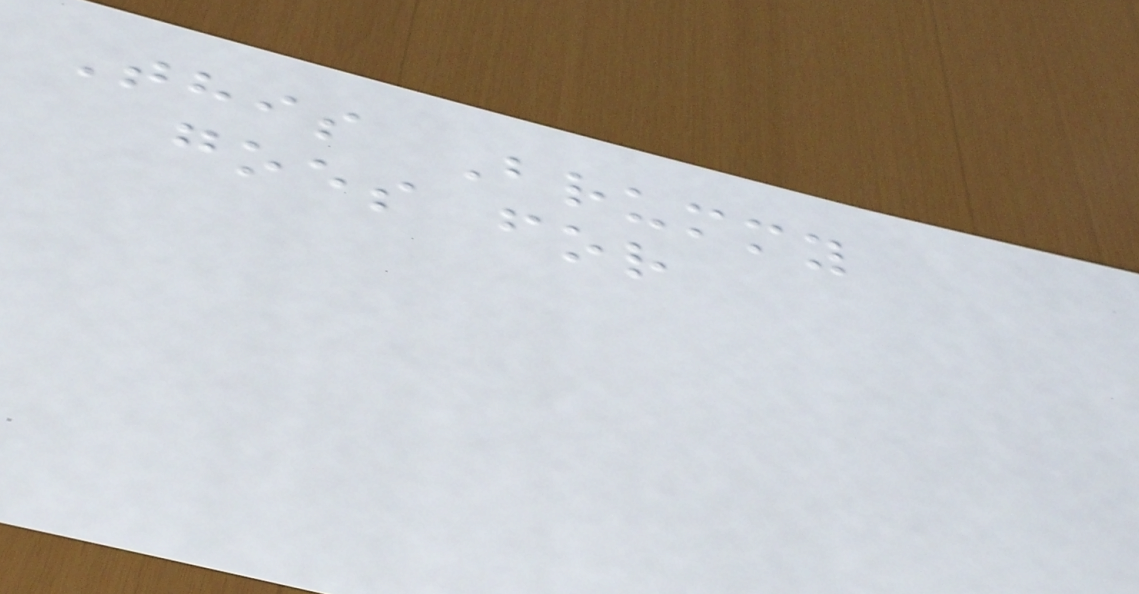This Brummy
goes for
